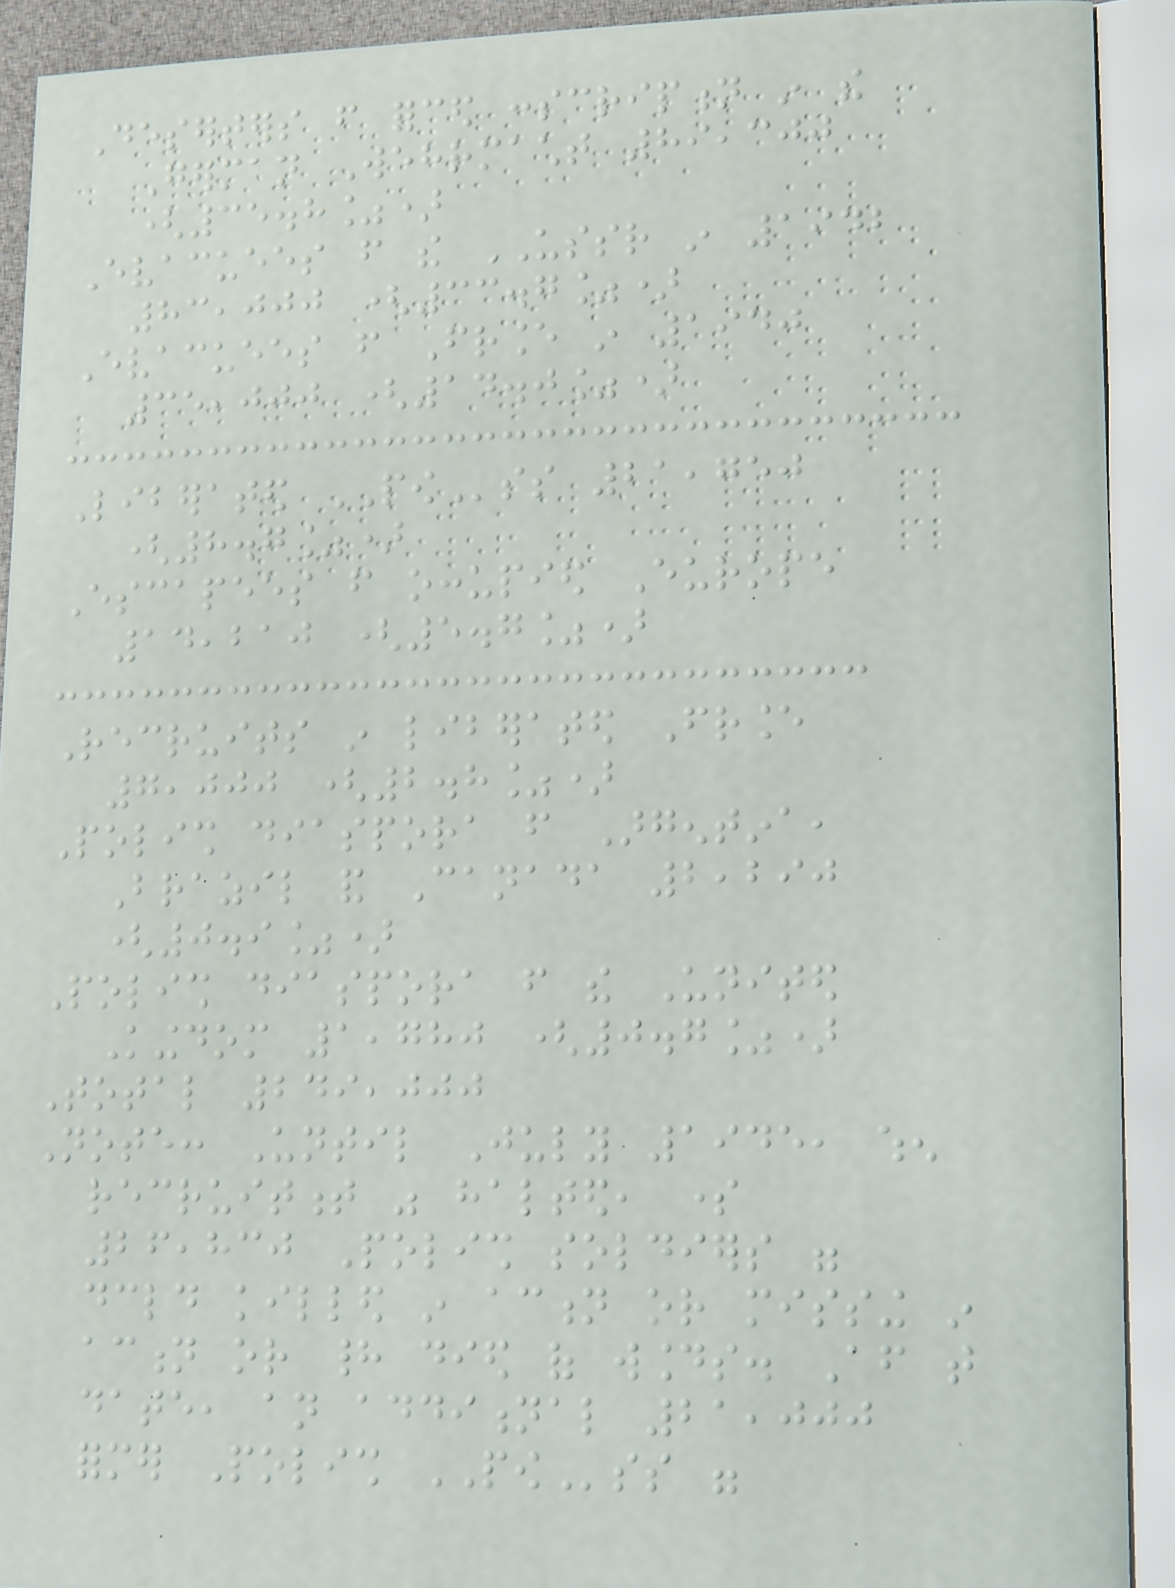Deserters from forced conscription in the
German Wehrmacht 89,300
(35.8%)
Evacuees from the USSR in 1942
83,000 (33.7%)
Evacuees from France in 1940
35,000 (14.0%)
Liberated POWss 21,750
(8.7%)
Escapees from occupied Europe
14,210 (5.7%)
Recruits in liberated France
7,000 (2.8%)
Polish diaspora from Argentina,
Brazil and Canada 2,290
(0.9%)
Polish diaspora from the United
Kingdom 1,780 (0.7%)
Total 249,000
Note: Until July 1945, when
recruitment was halted, some
26,830 Polish soldiers were
declared killed in action or missing in
action or had died of wounds. After that
date, an additional 21,000
former Polish POWss were
